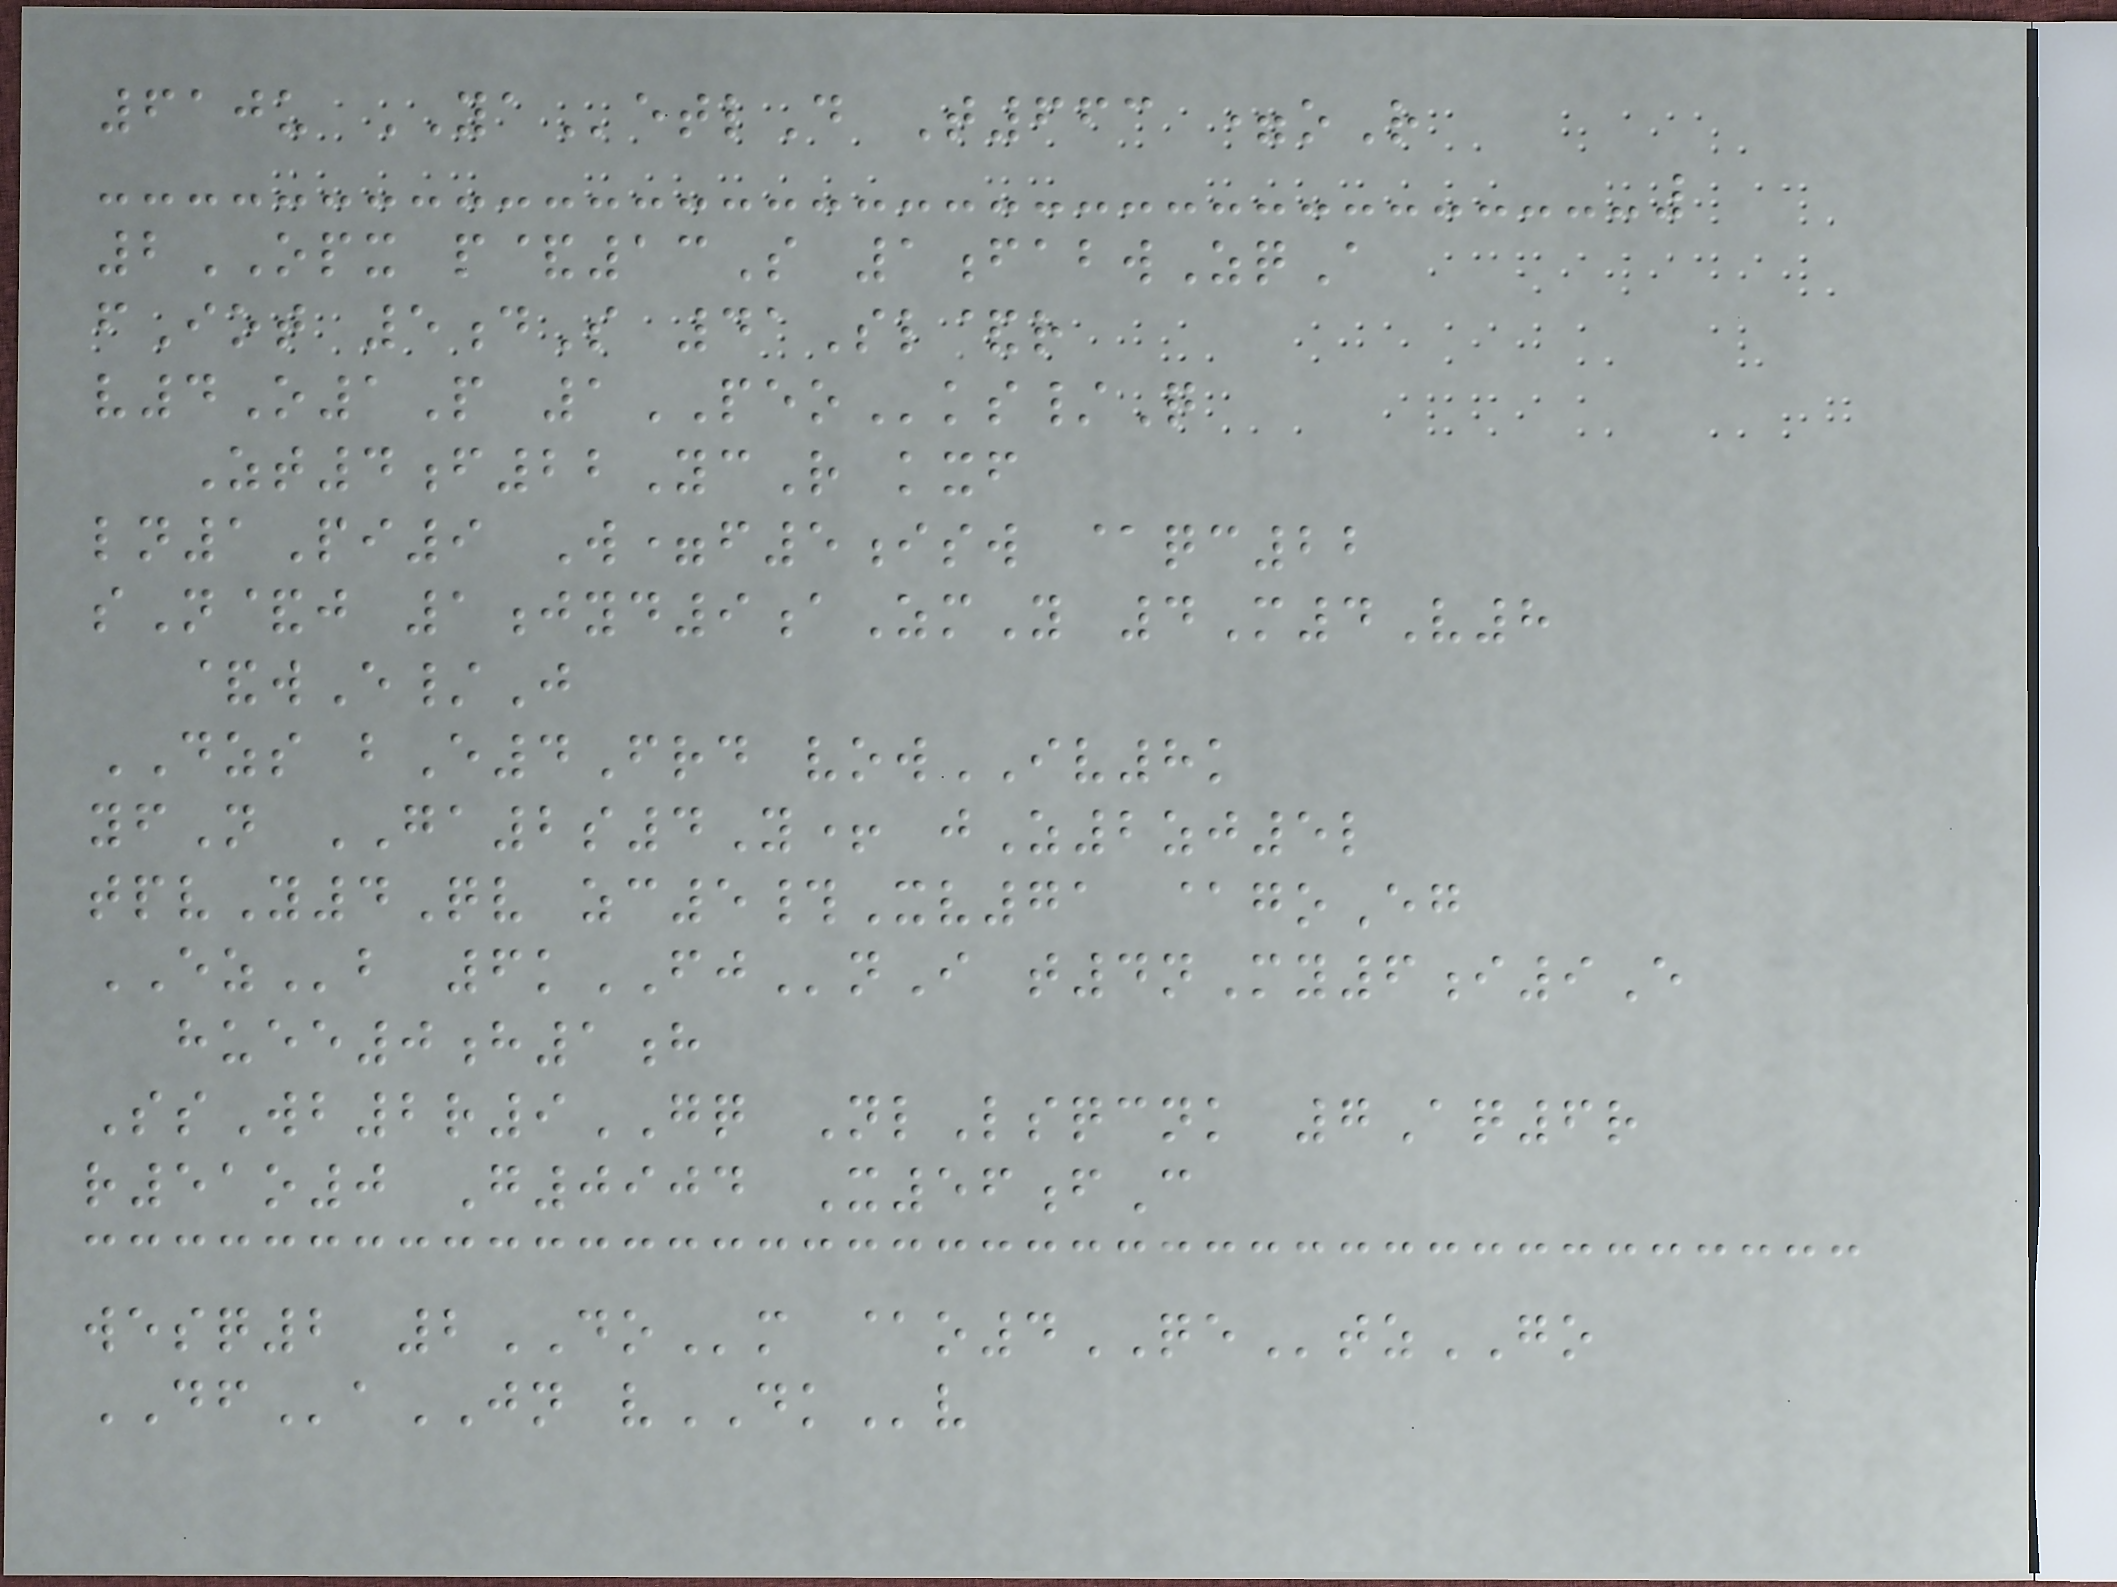610u YAetlD T663 =oR
2OPX p&13S 1fabwZqA
fIot 5dS 41Sl&r
v4O1P 1PEOks/Q
Zt4f22YcR kxf
ln1Pi9 W=f5isw @qc22
sN&j 1jyd9aZmY 4M4V8
&wE/J
DZS bE4Frd vowIV8k
yfN GA2s4Y+ jZ2zj5l
tpvY4Qv zc5#Xv71 @goEg
EZb 6kFJnI t4nMy6i9E
huee0h1h
SsWb2r9GQ NlLsqcnk 7Aq6r
r51o0 G0904 X56fC
wesq2 2DOm @o4QEtzGO
DFaJN vDKv
